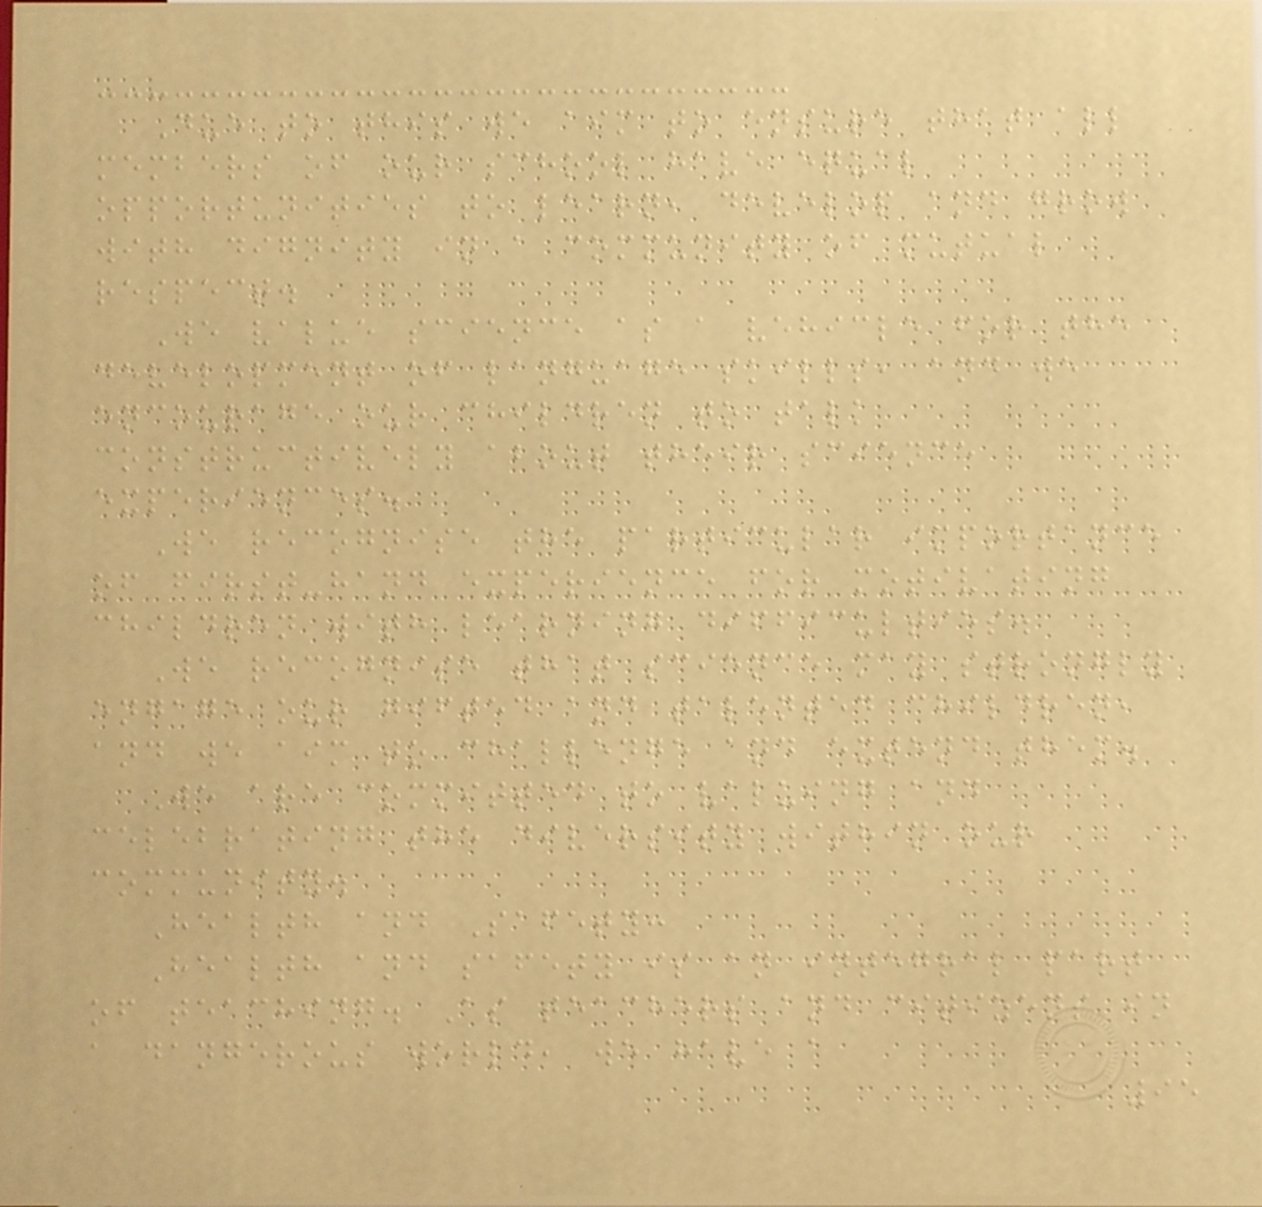Due to this we aim to ensure that all
members of our school have equal
opportunities to learn, develop and grow
with dignity in a community of mutual
respect.
We value science as a vehicle for the
development of language skills, and we
encourage our children to talk
constructively about their science
experiences.
We recognise the particular importance
of first-hand experience for motivating
children with learning difficulties.
We recognise that science may strongly
engage our gifted and talented children,
and we aim to challenge and extend them.
We are committed to valuing and
celebrating the diversity within our
community.
Health and Safety:
Health and safety is an integral part
of teaching. As teachers and citizens in
a dangerous world, we have a
95
